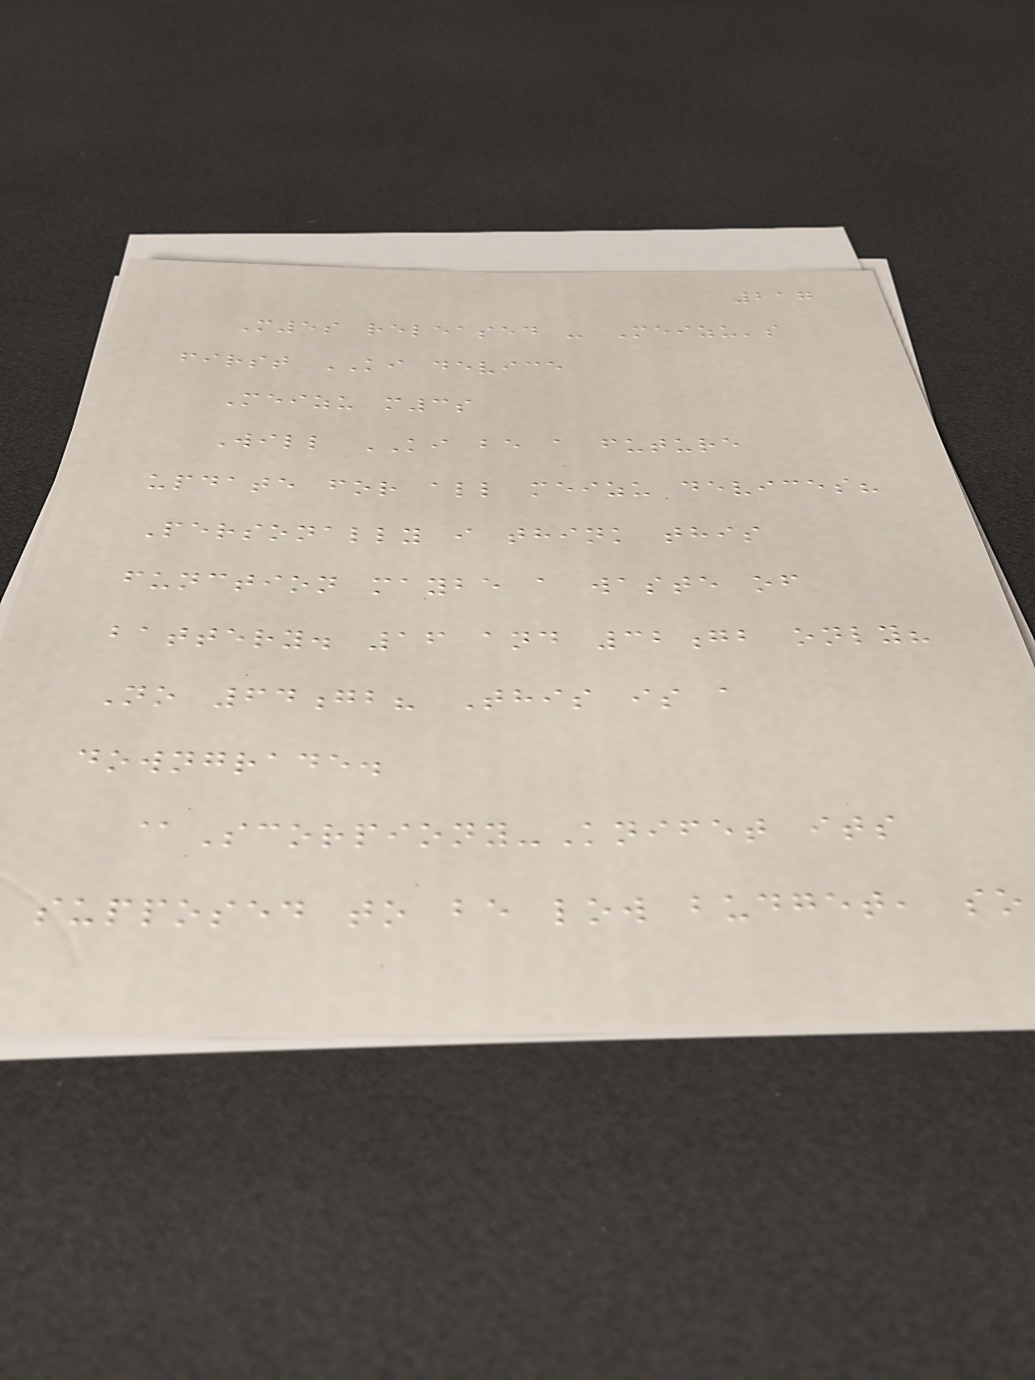217
M5s released - Meizu's
first KI device
Meizu m3s
Will KI be a future
update for all meizu devices?
Personally i think this
function maybe a waste of
battery. 16 and 32gb only?
No 64gb? This is a
downgrade.
@Scorpiony-Knifet its
supposed to be low budget, so
